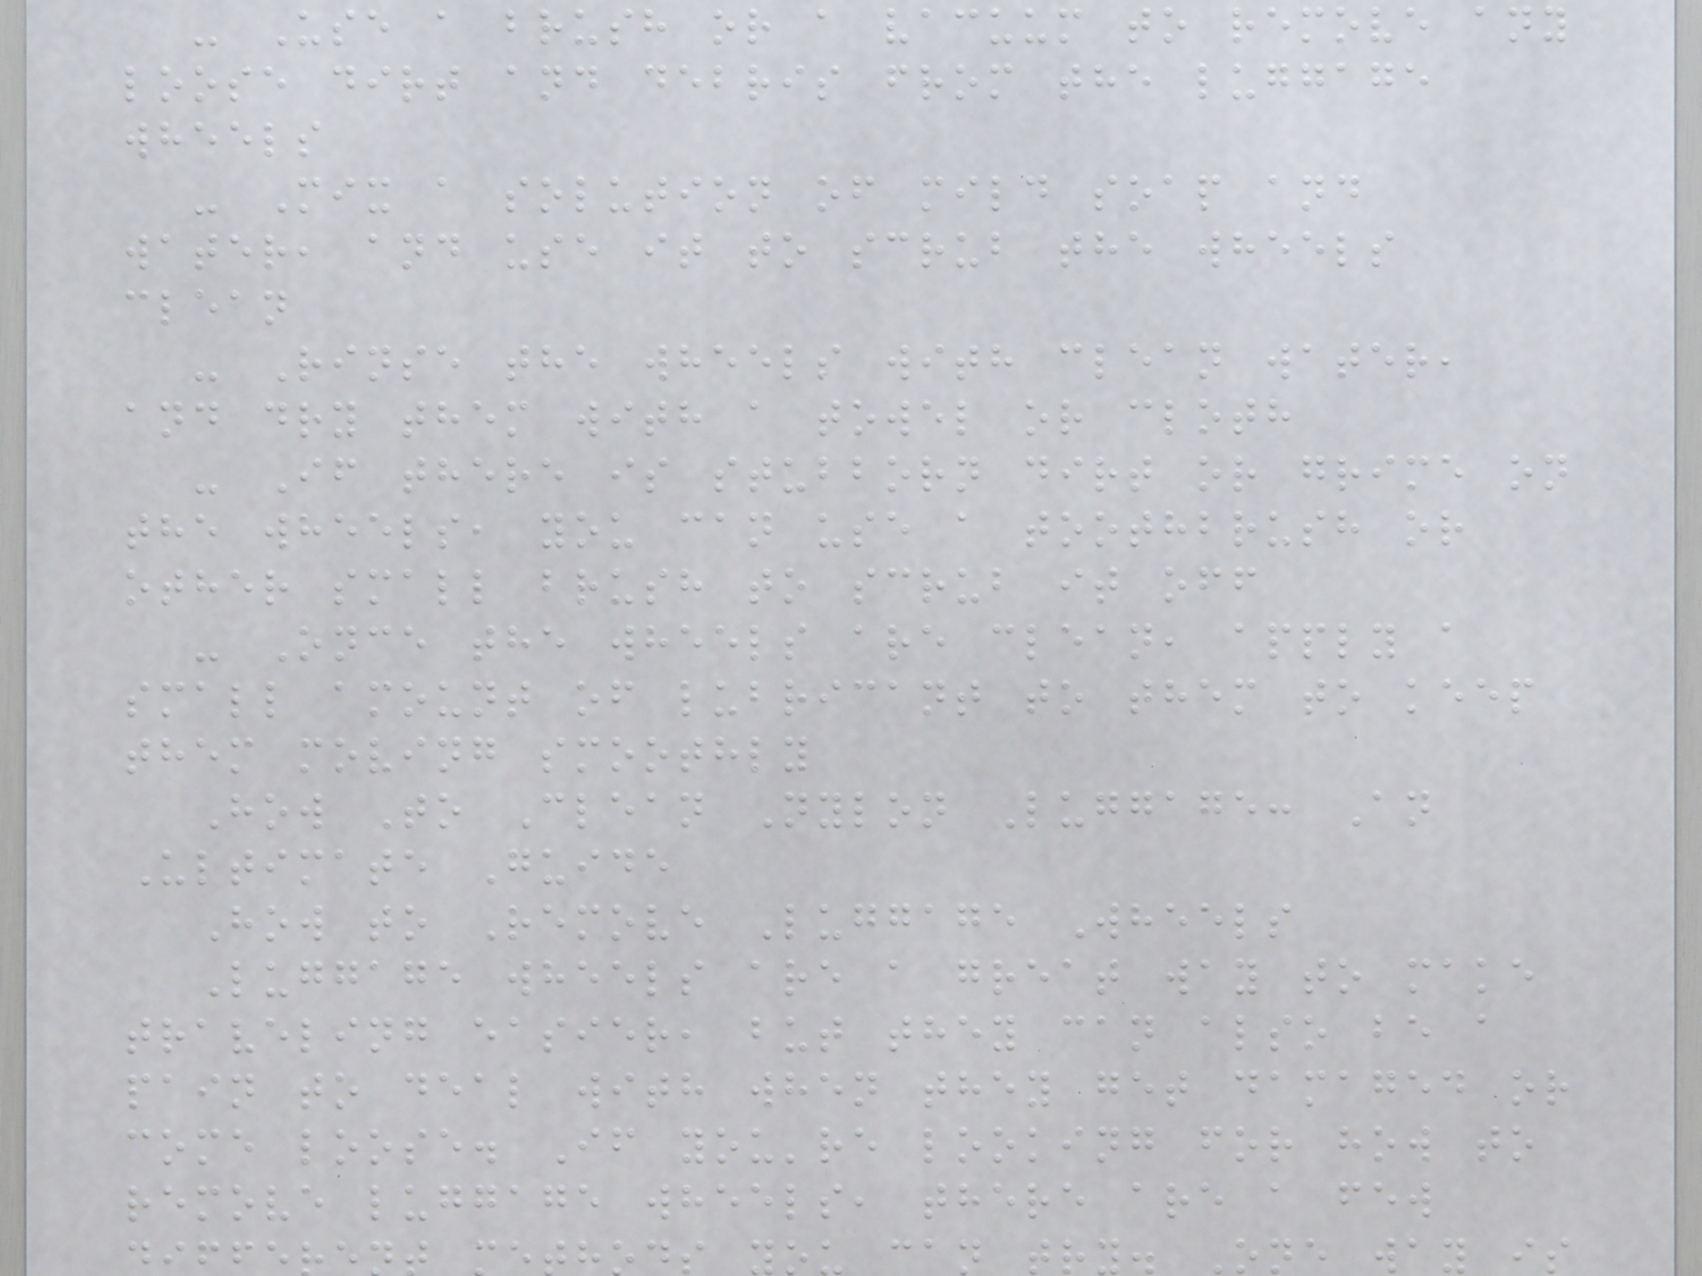- Use a brush or a vacuum to remove any
loose dirt and debris from the luggage
wheels
- Mix a solution of mild soap and
water, and use it to scrub the wheels
clean
- Rinse the wheels with clean water,
and dry them with a towel or cloth
- If there is stubborn dirt or grime on
the wheels, you can use a toothbrush or
other small brush to scrub it off
- Once the wheels are clean, apply a
small amount of lubricant to them to keep
them moving smoothly
How To Clean Nylon Luggage: An
Ultimate Guide
How to Remove Luggage Wheels
Luggage wheels are a great way to make
traveling easier, but they can also be a
pain to deal with when they get damaged or
come loose. If you're looking for how to
remove luggage wheels, there are a few
try. One way is
